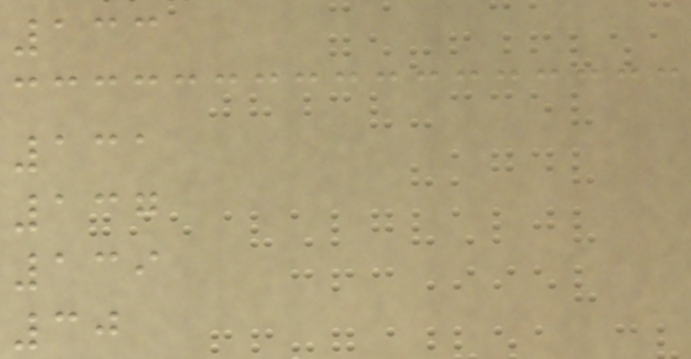133
131
137
139
30
